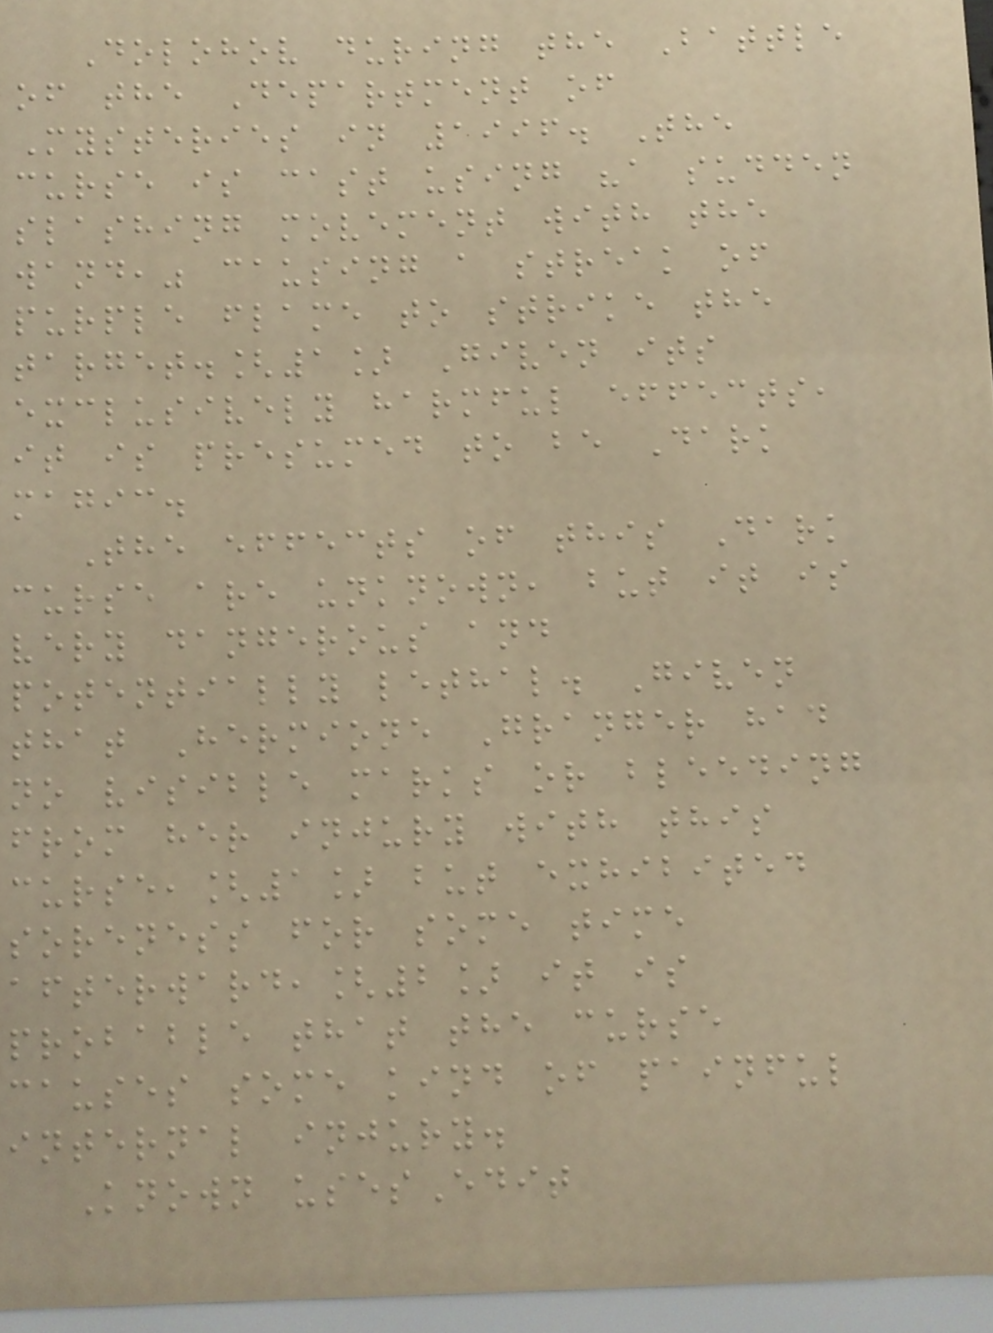Dolohov during the Battle
of the Department of
Mysteries in 1996. The
curse is cast using "a sudden
slashing movement with the
wand," causing a streak of
purple flame to strike the
target.[1] Given its
exclusively harmful effects,
it is presumed to be Dark
magic.
The effects of this Dark
curse are unknown, but it is
very dangerous and
potentially lethal. Given
that Hermione Granger had
no visible marks or bleeding
from her injury with this
curse,[1] but exhibited
soreness for some time
afterward,[2] it is
probable that the curse
causes some kind of painful
internal injury.
Known usesEdit
